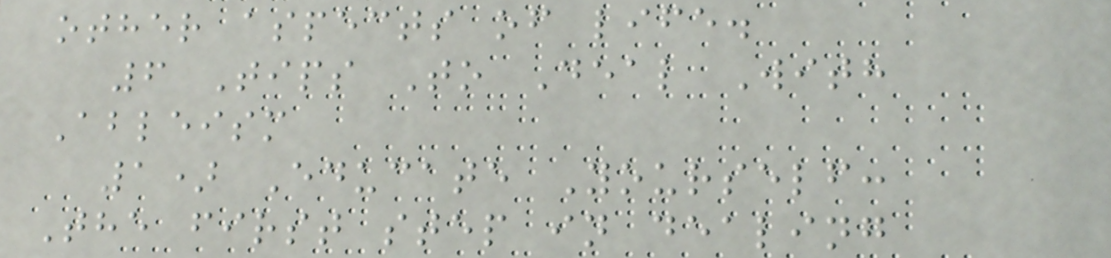other aspects of life.
6 Tips To Deal With
Ableism
1) Educate Yourself:
The first step in dealing
